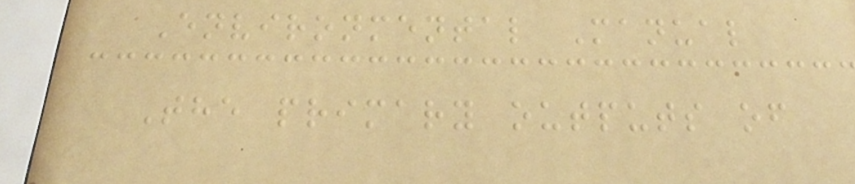Environmental Manual
The primary outputs of
